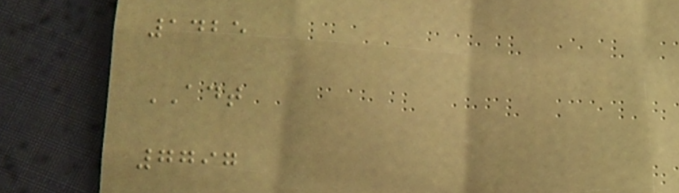1425
ADT
7797
